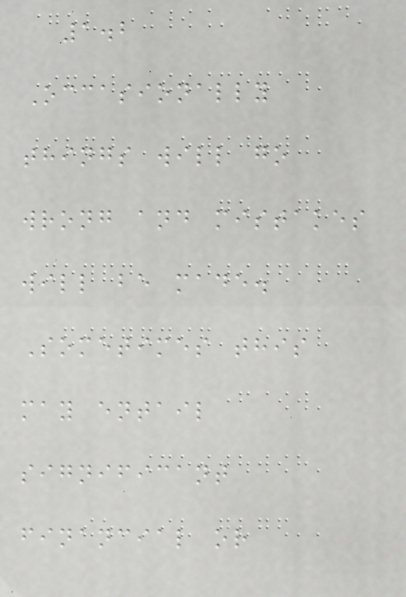1.2
Occasionally
things will go
wrong and mistakes
will be made.
Sometimes this
may entail
significant
financial or
